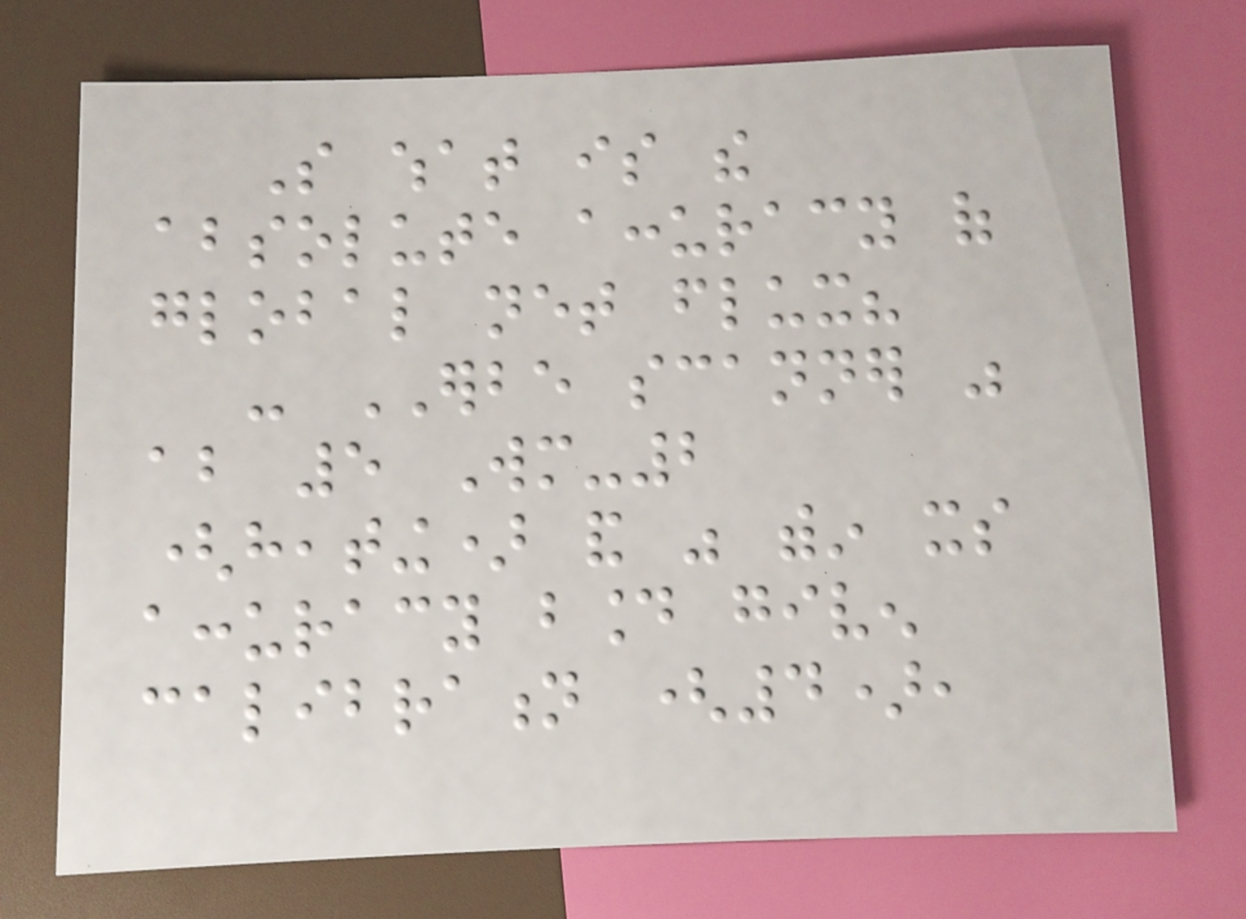So what is the
absolute accuracy of
global net flux?
- ERBE scanner was
about 5 Wm-2
(heating) and was within its
accuracy bound given
calibration (4),
